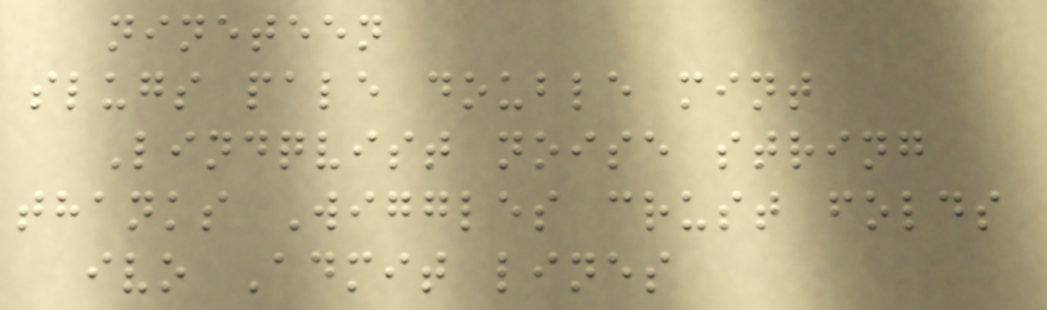nineteen
slugs pale double mint
Lindqvist noise string
thanks Wiggles crust folds
ivo Admit lines
